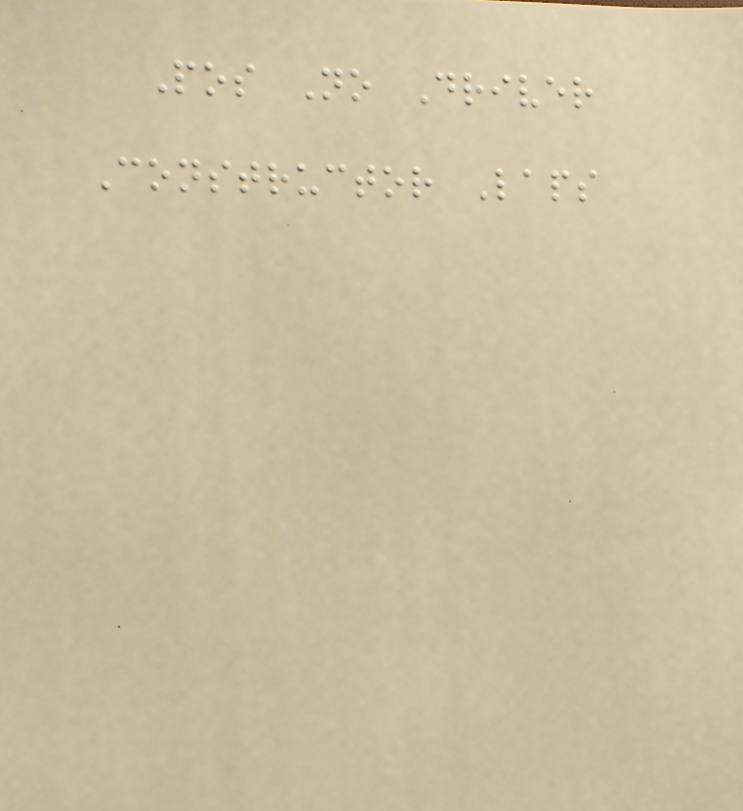Pos No Driver
Constructor Laps
